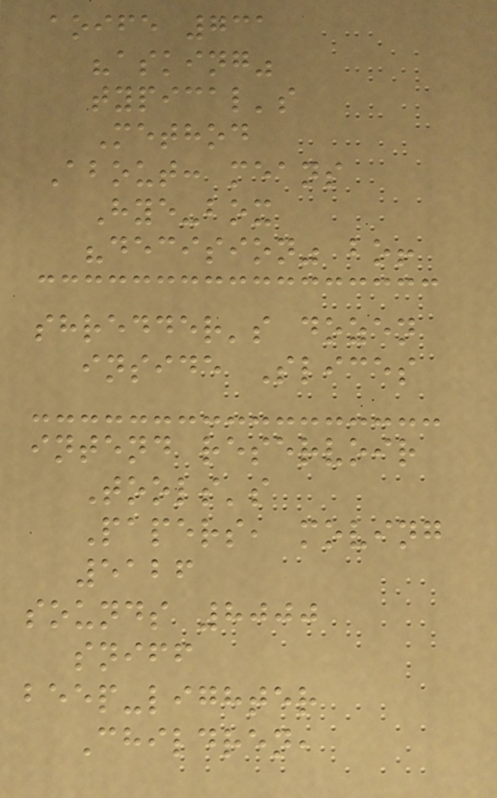aoife 731
"asking"
typical's
Method
About: means
Hye-box
"decision" bo!
shredder's dozen
inside Slices
intend reservoir
Tools's
Papers, moving
5126
sounds 8000
sniff
beep-lighter
Children,
